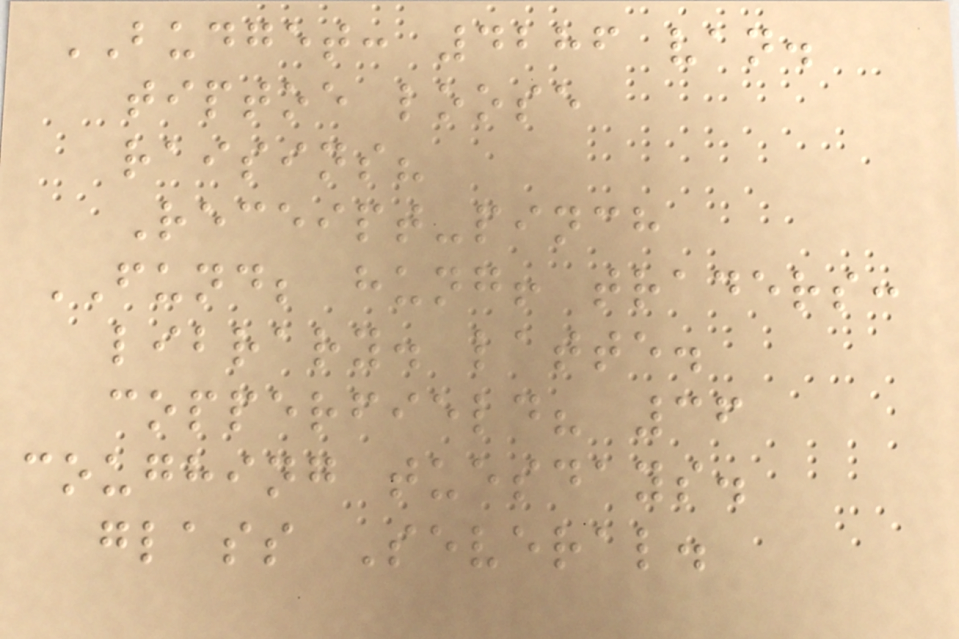BUDGET: 4286 van.
tiptoe loose
raisins?
Receipt-pinch
FUND; hung! traders:
library. latte.
copperfield? 36
coughing tuesdays.
glass Several.
